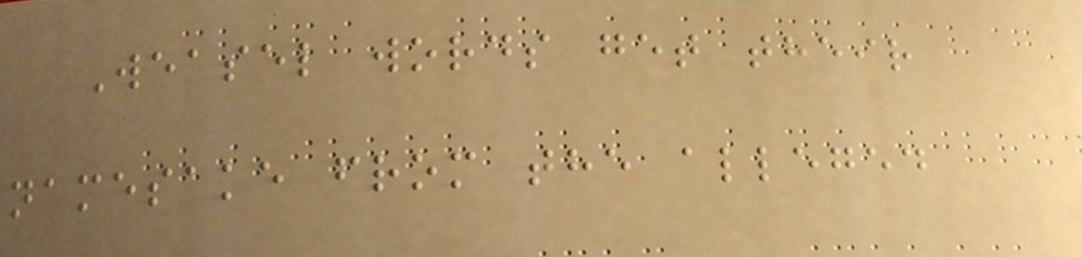Weasel words get their
namesake from the alleged
